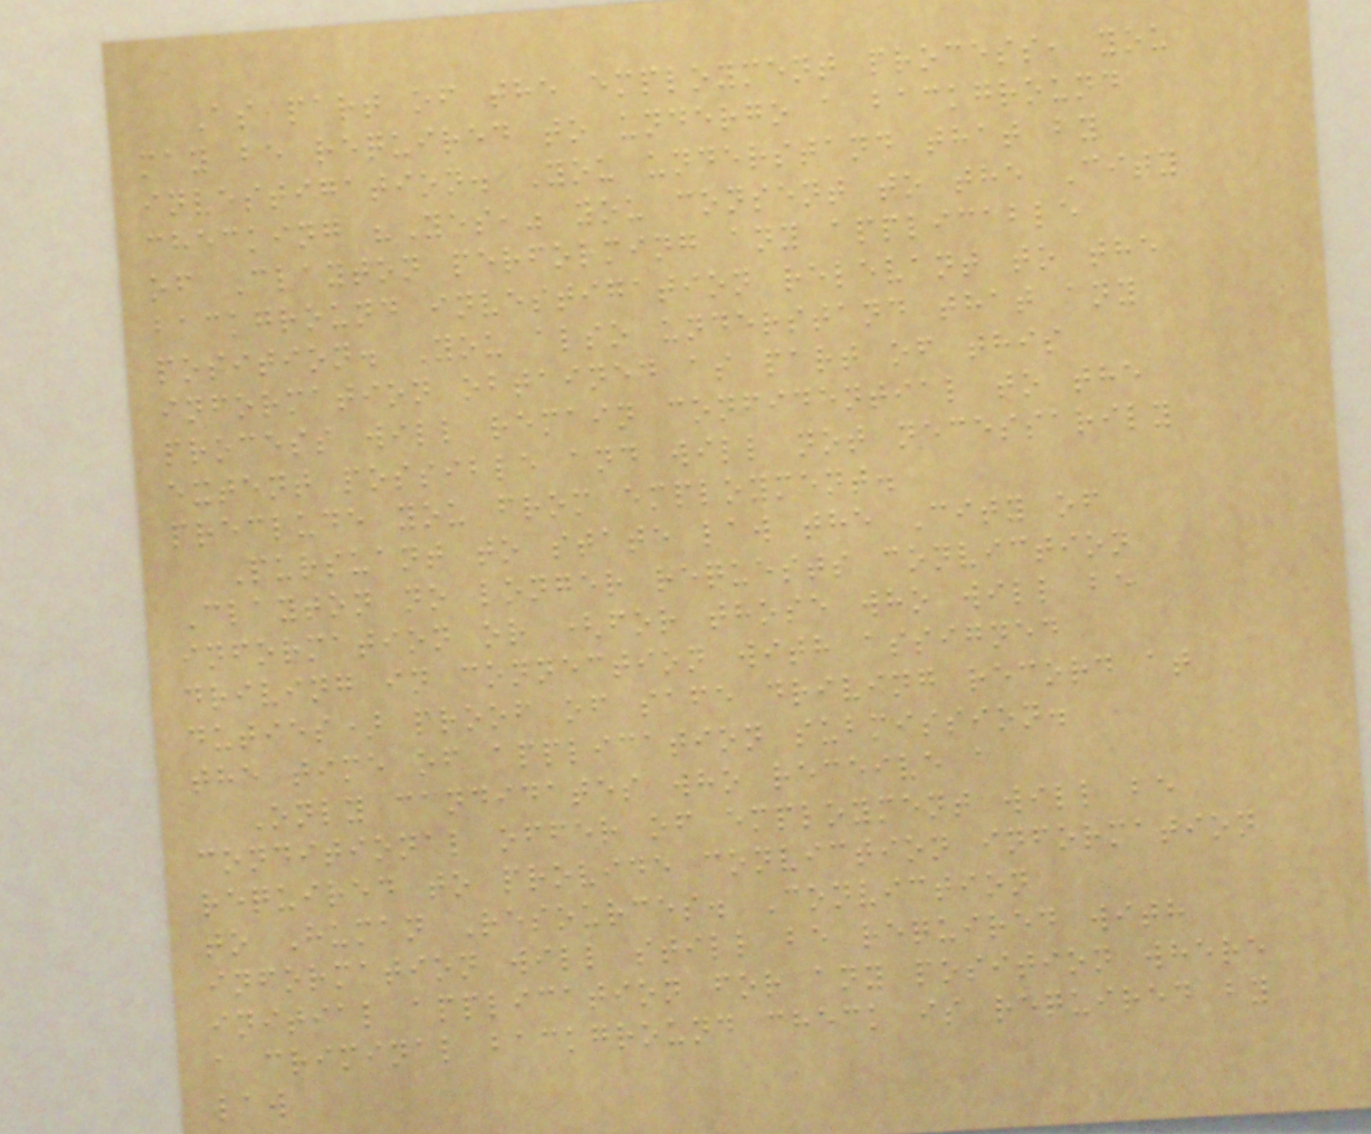As part of the employment process, you
may be required to undergo a background
investigation. You understand that by
checking "Yes," you consent to the City
of Clayton performing any applicable
background investigation relevant to the
position. You also understand that any
information obtained as part of this
process will remain confidential to the
extent possible and will not necessarily
preclude you from employment.
Pursuant to state law the City of
Clayton no longer requests conviction
information or (for those who will be
driving in connection with assigned
duties) proof of safe driving record at
the time of application submission.
Only candidates who receive a
conditional offer of employment will be
required to provide conviction information
to Human Resources. Conviction
information will still be required with
initial application for any position where
a criminal background check is required by
law
